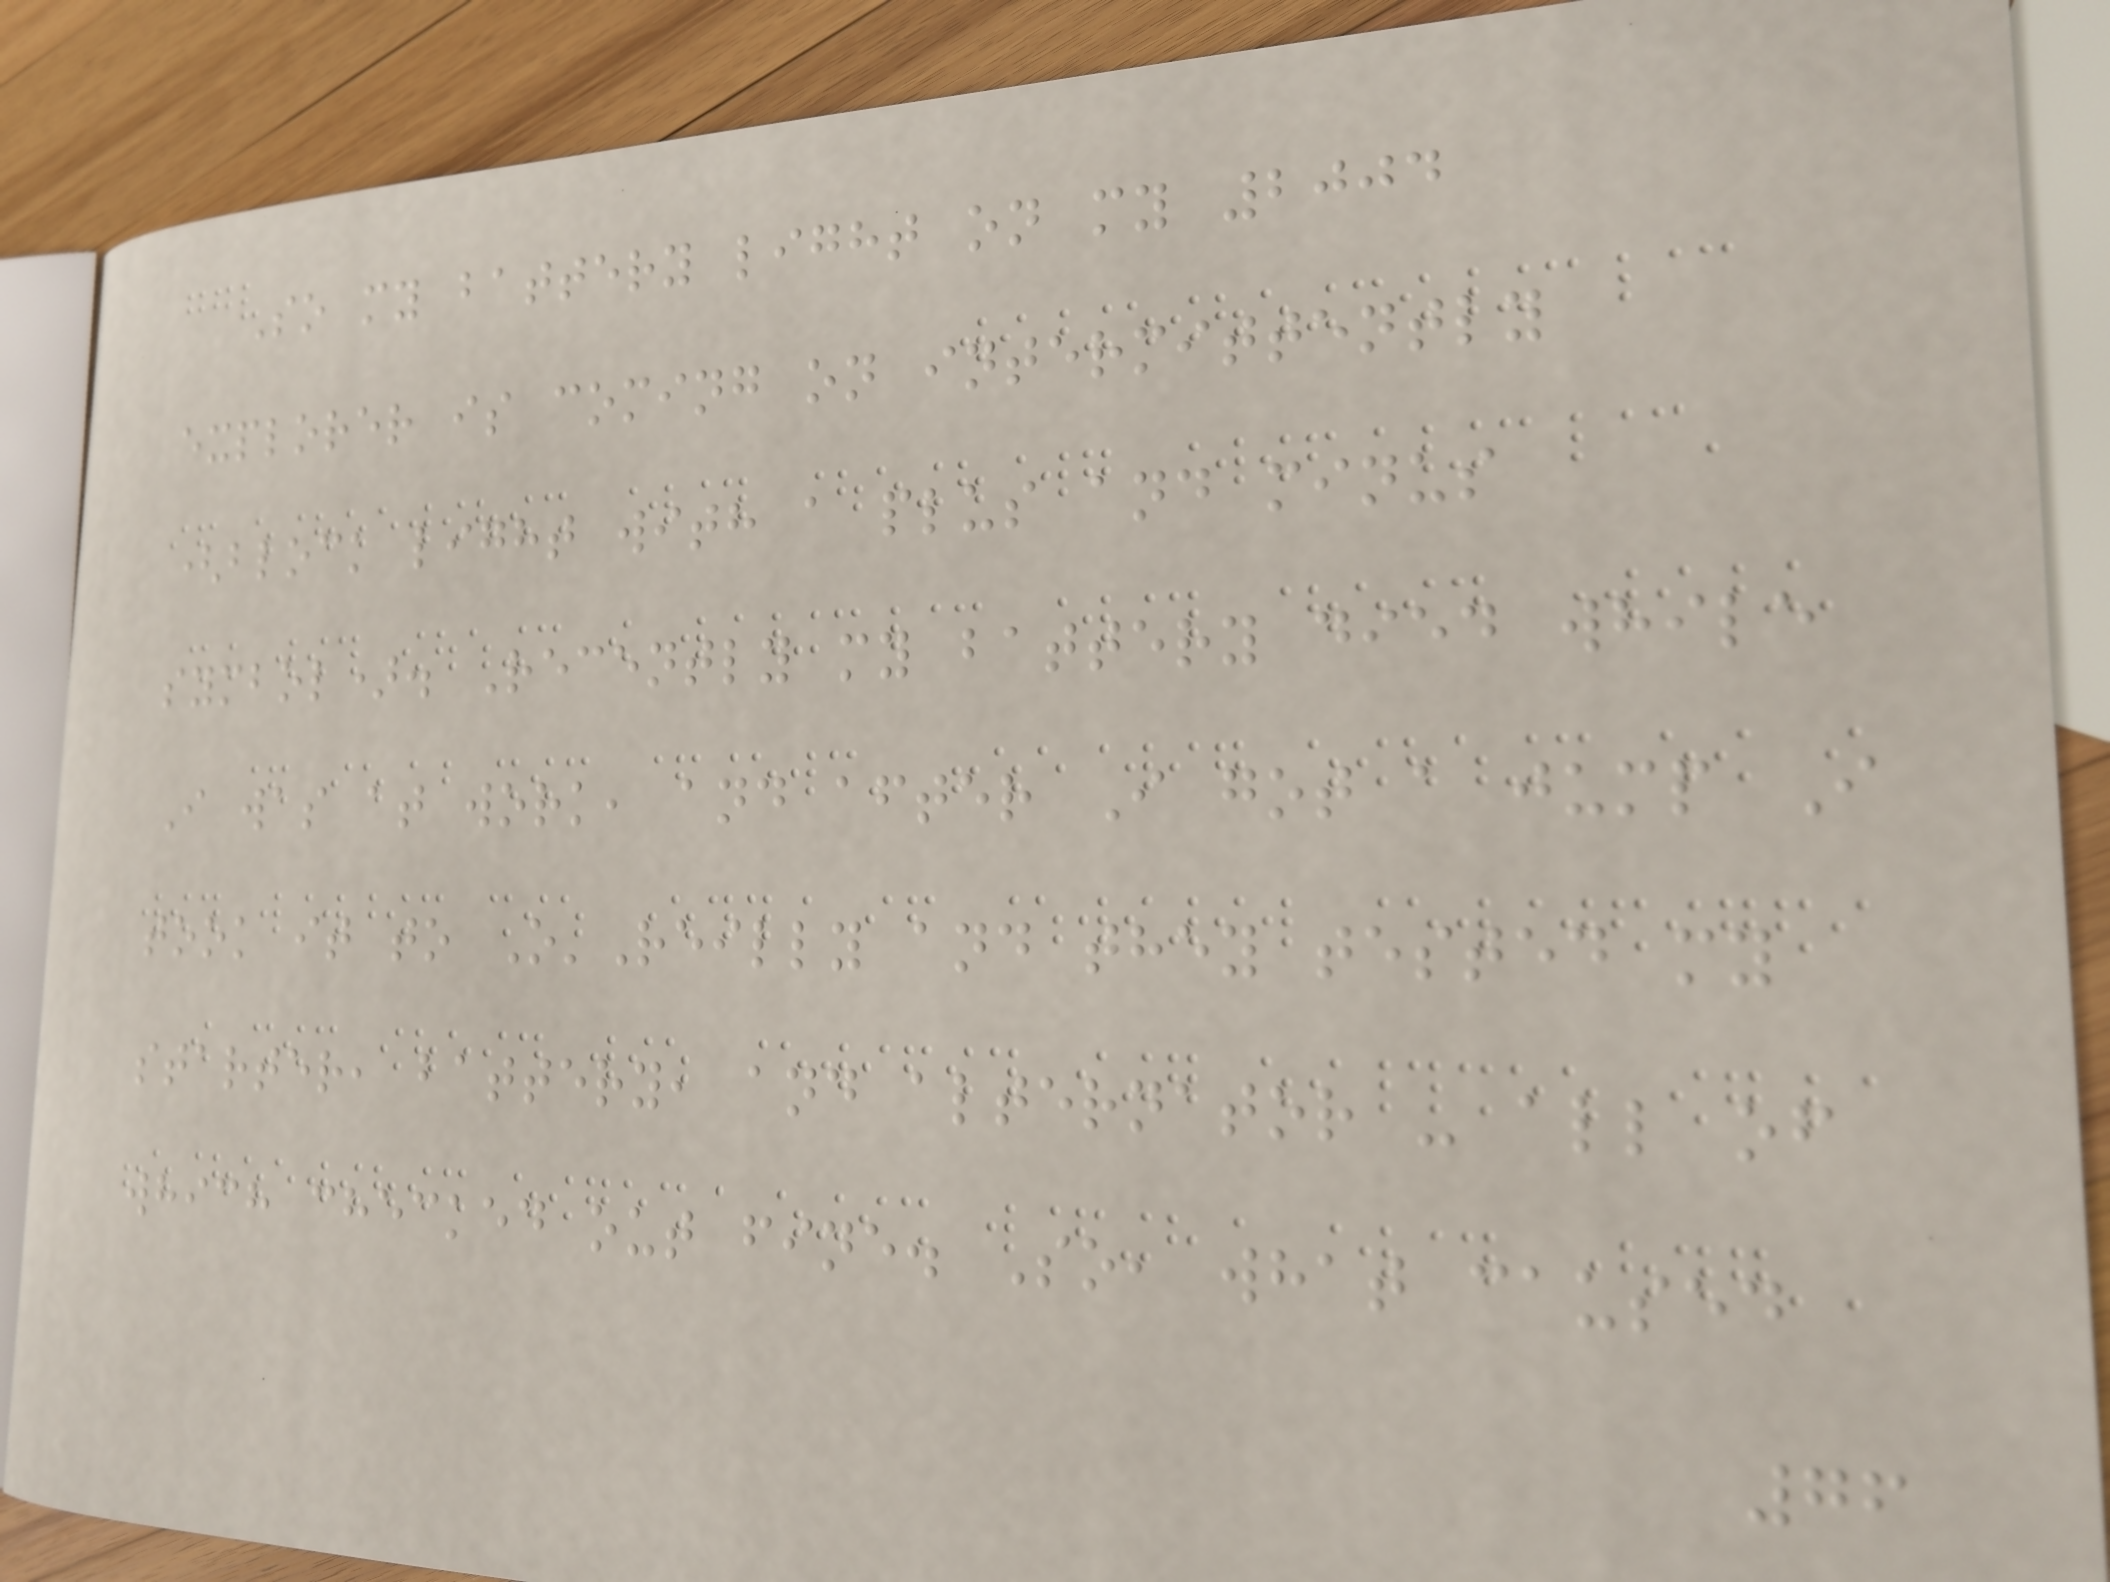So my battery light on my 2004
explorer is coming on intermittently
(block light with a plus and minus
symbol). Recently my battery died while
I was at work, and after I got a jump I
took it to O'Reilly and they tested my
starter, battery, and alternator - all of
which checked out fine. So, what caused
76
